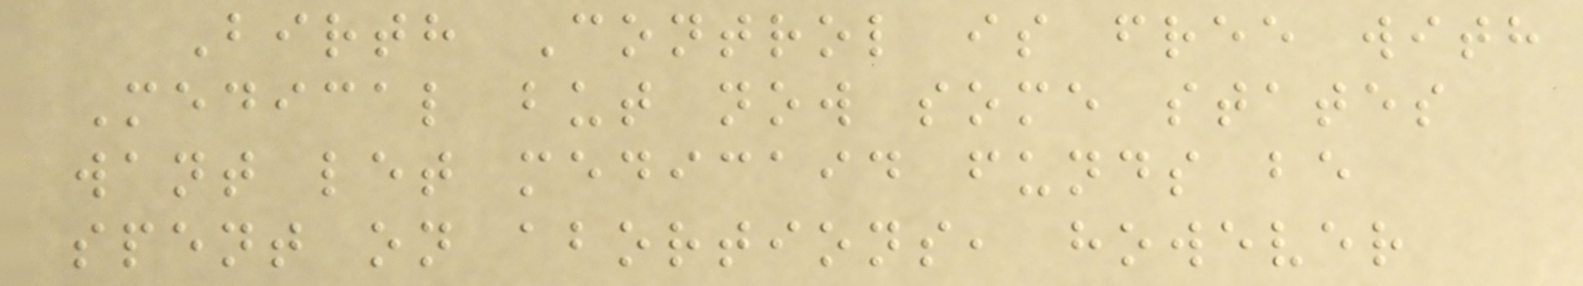Birth Control is free with
Medical but now some states
want let medicaid funds be
spent on abortions, however
